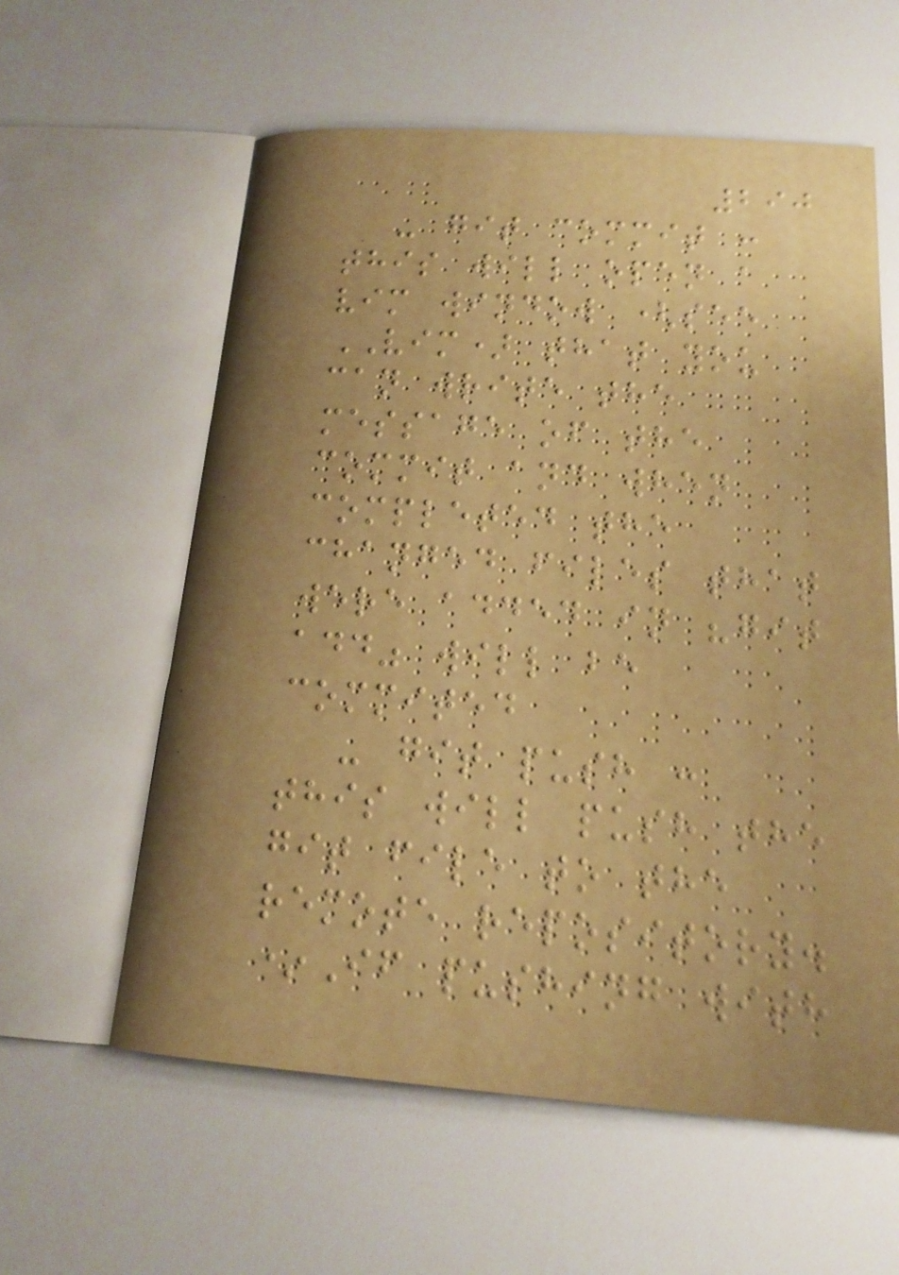290
- git commit :
this will open a
vim window (see
VIM) that you
can write the
message of the
commit and when
completed the
changed files that
were added in "git
add" will be
commited
- git push :
this will push the
git file to the
remote repository.
*If pushing with
